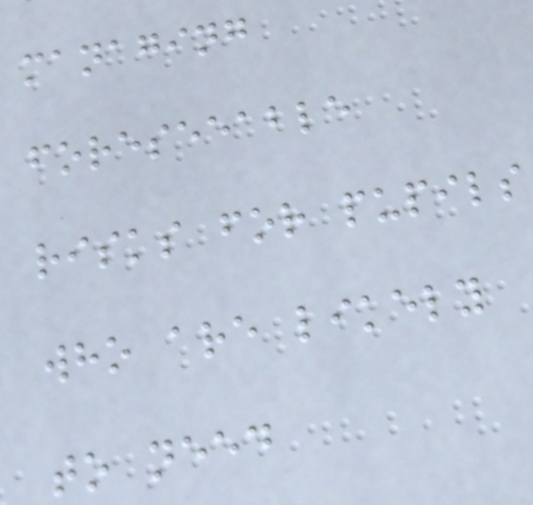managing
foreseeable
risks for pupils
who are likely
to need
